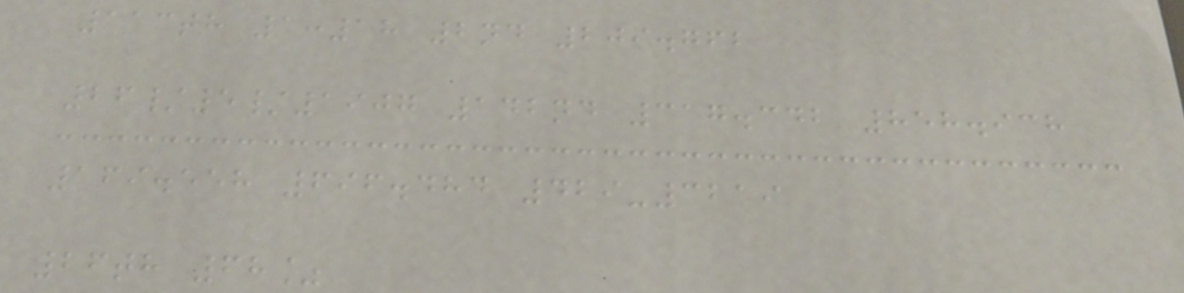113th 1:18 2nd 209.762
26/5/1907 142nd 317.342 858.938
169.558 696.484 429-3219
26th 68%
